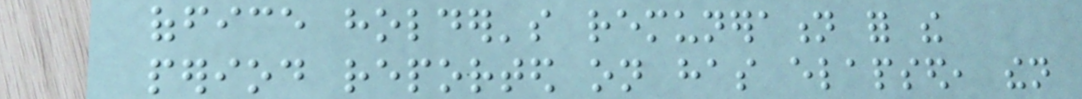office holder's remuneration for the
period reported on has elapsed, then
